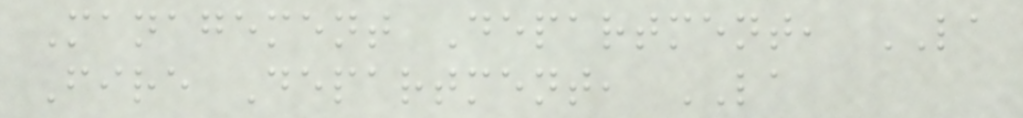Management Department, LA
Fire Department, LA
